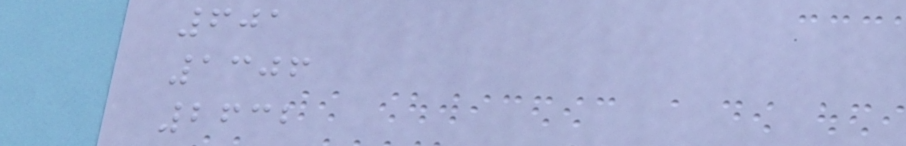601
1306
2632
